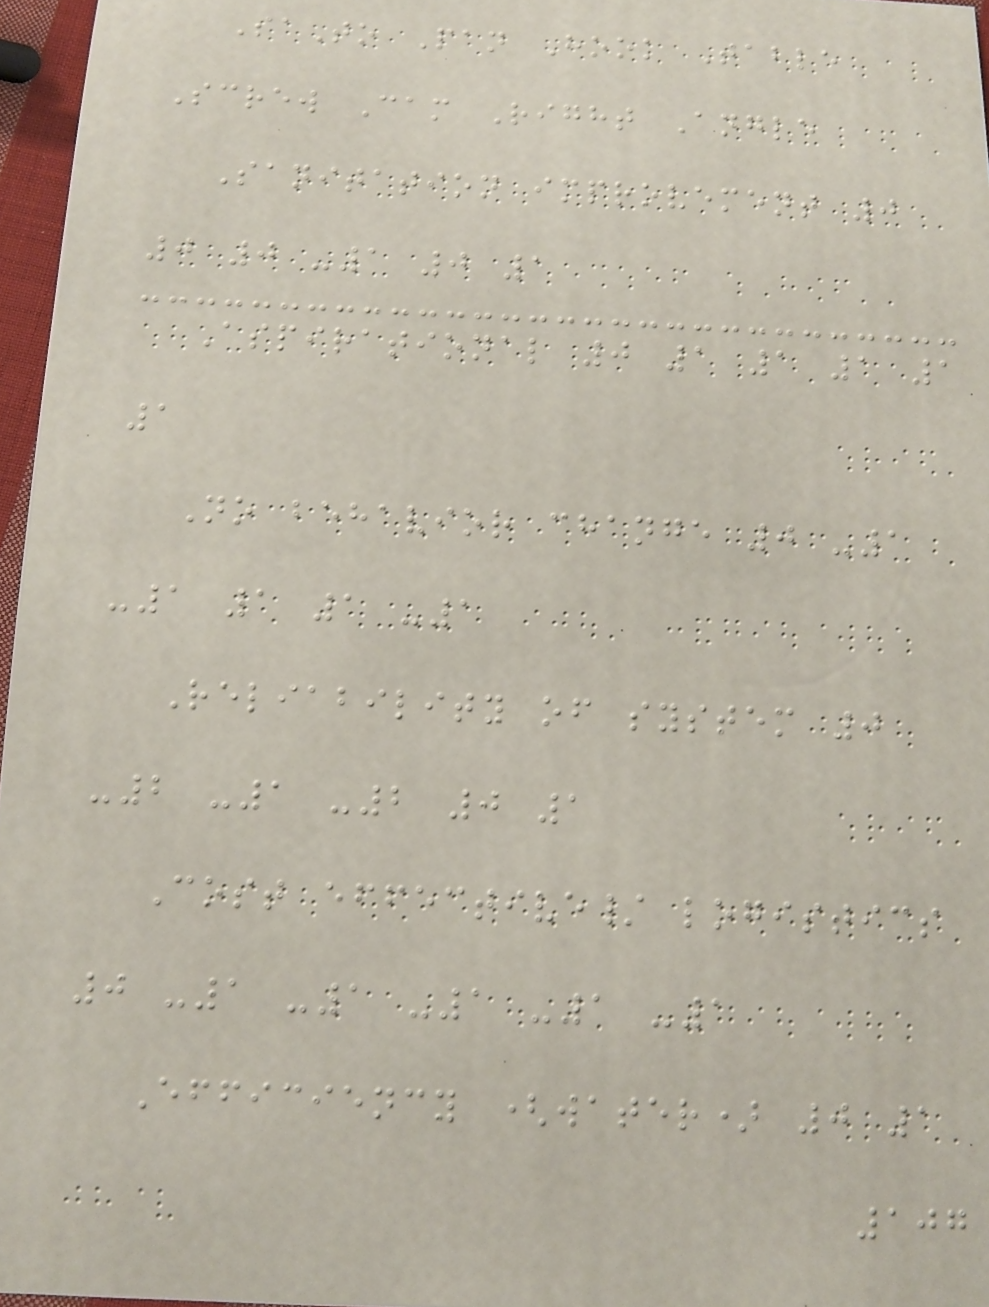SaTo Pan Hook Table
Screw Cam Right Angle
Sanitation improvement 0
0 0 -1 0 1
Aspirational 0 1 1 1 1
1
No behavior change 0 -1
-1 1 1 -1
Reliability of system 0
-2 -1 -2 0 1
Cost effective/ logistics
0 -1 -1 -1 -1 -1
Efficiency (water) 0 1
107
